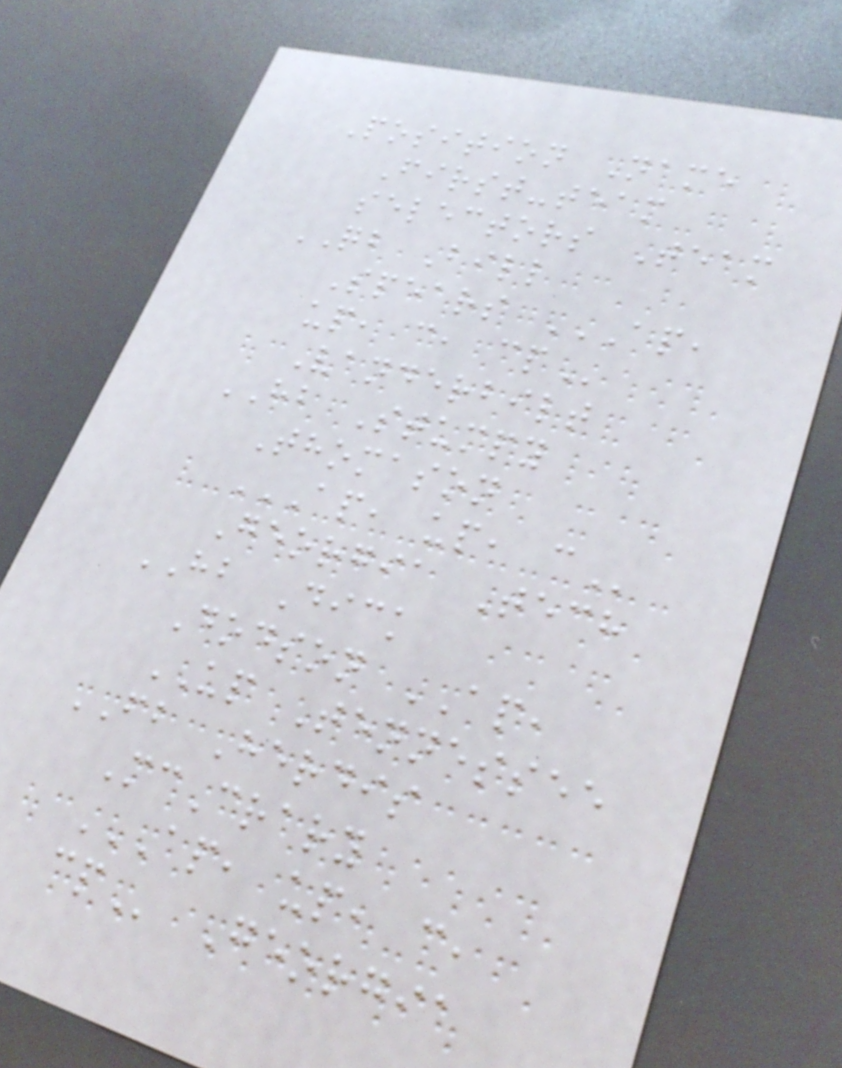Position Name
First-team
selectors Team
QB Bill
Spears AP,
UP, C, CP
Vanderbilt
HB Stumpy
Thomason
AP, UP, C
Georgia Tech
HB Dick
Dodson AP,
UP Tennessee
FB Herdis
McCrary
AP, UP, C,
CP Georgia
